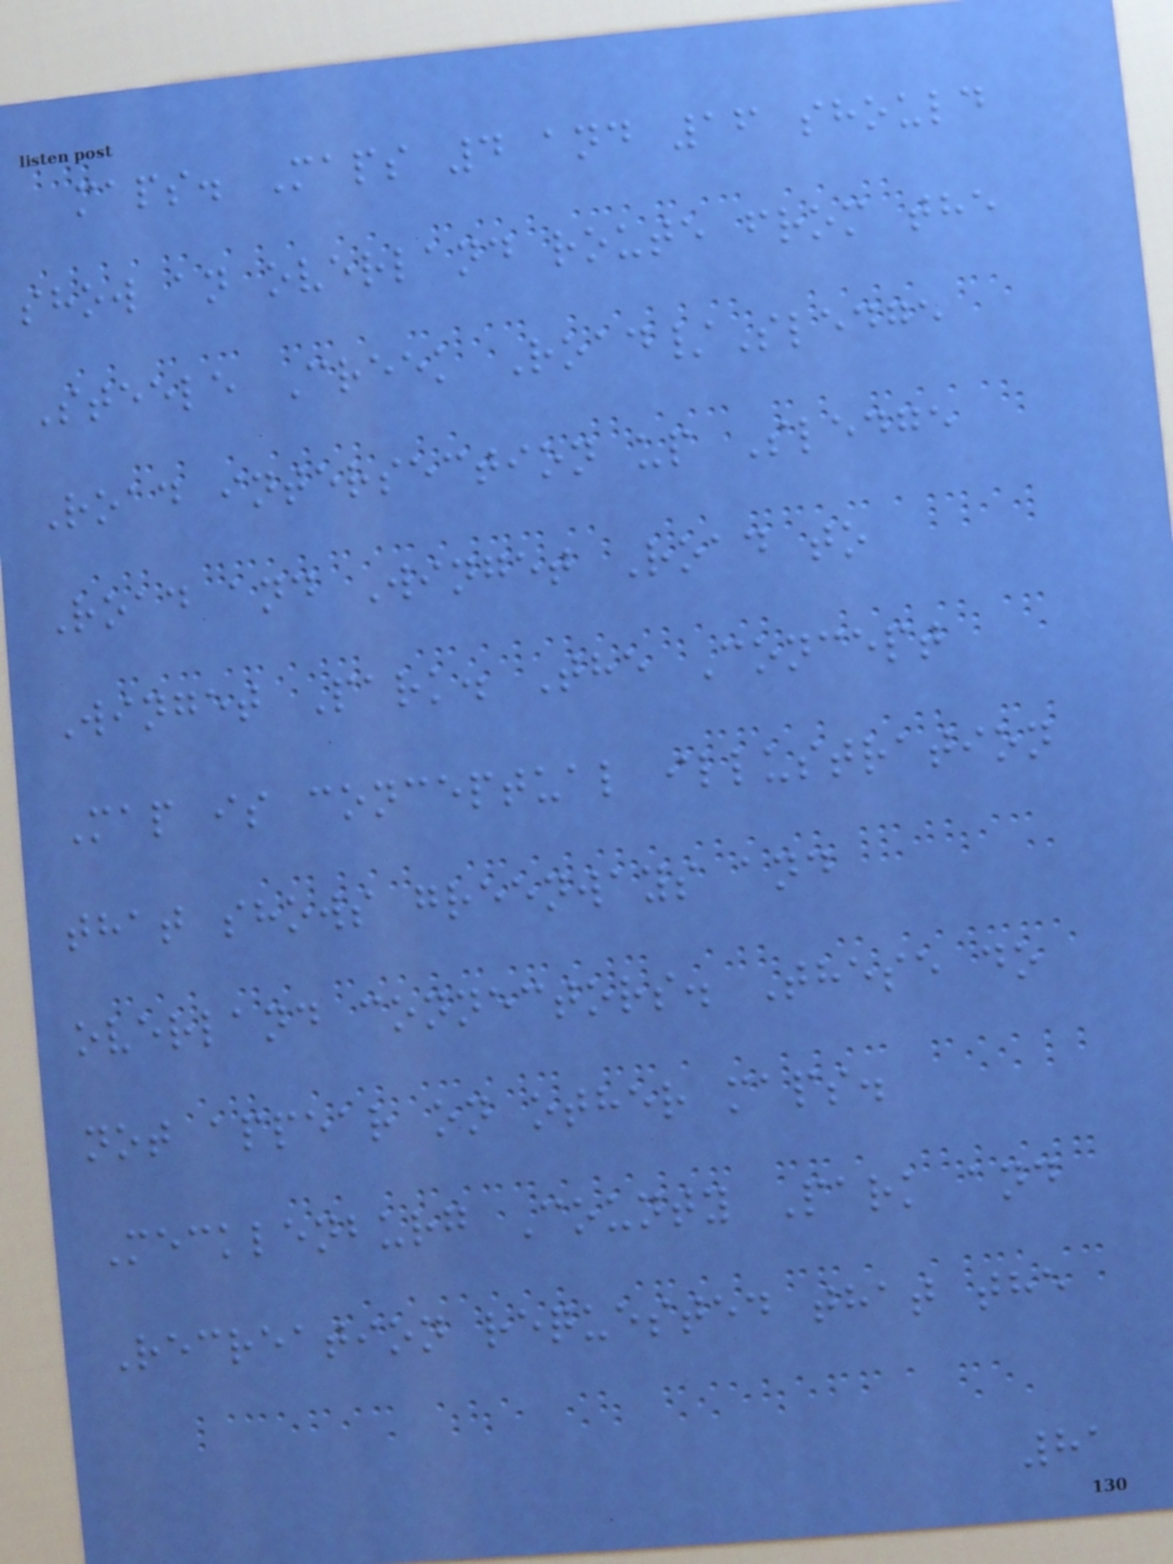maps. Maps 4 and 16 should
show an overland route from the
Steele Creek Road/Sledge
Road intersection up Sledge
Road and Winget Road to
Winget Park. The Concept
Map is conceptual illustration
that shows greenways and
overland connectors. These do
not appear on other maps.
Mecklenburg County Park and
Recreation requested that the
81
